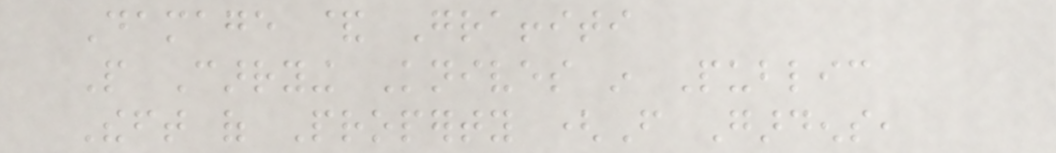Damage & Graffiti
People Carrying Knives in Public
Theft of Property (From Gardens,
